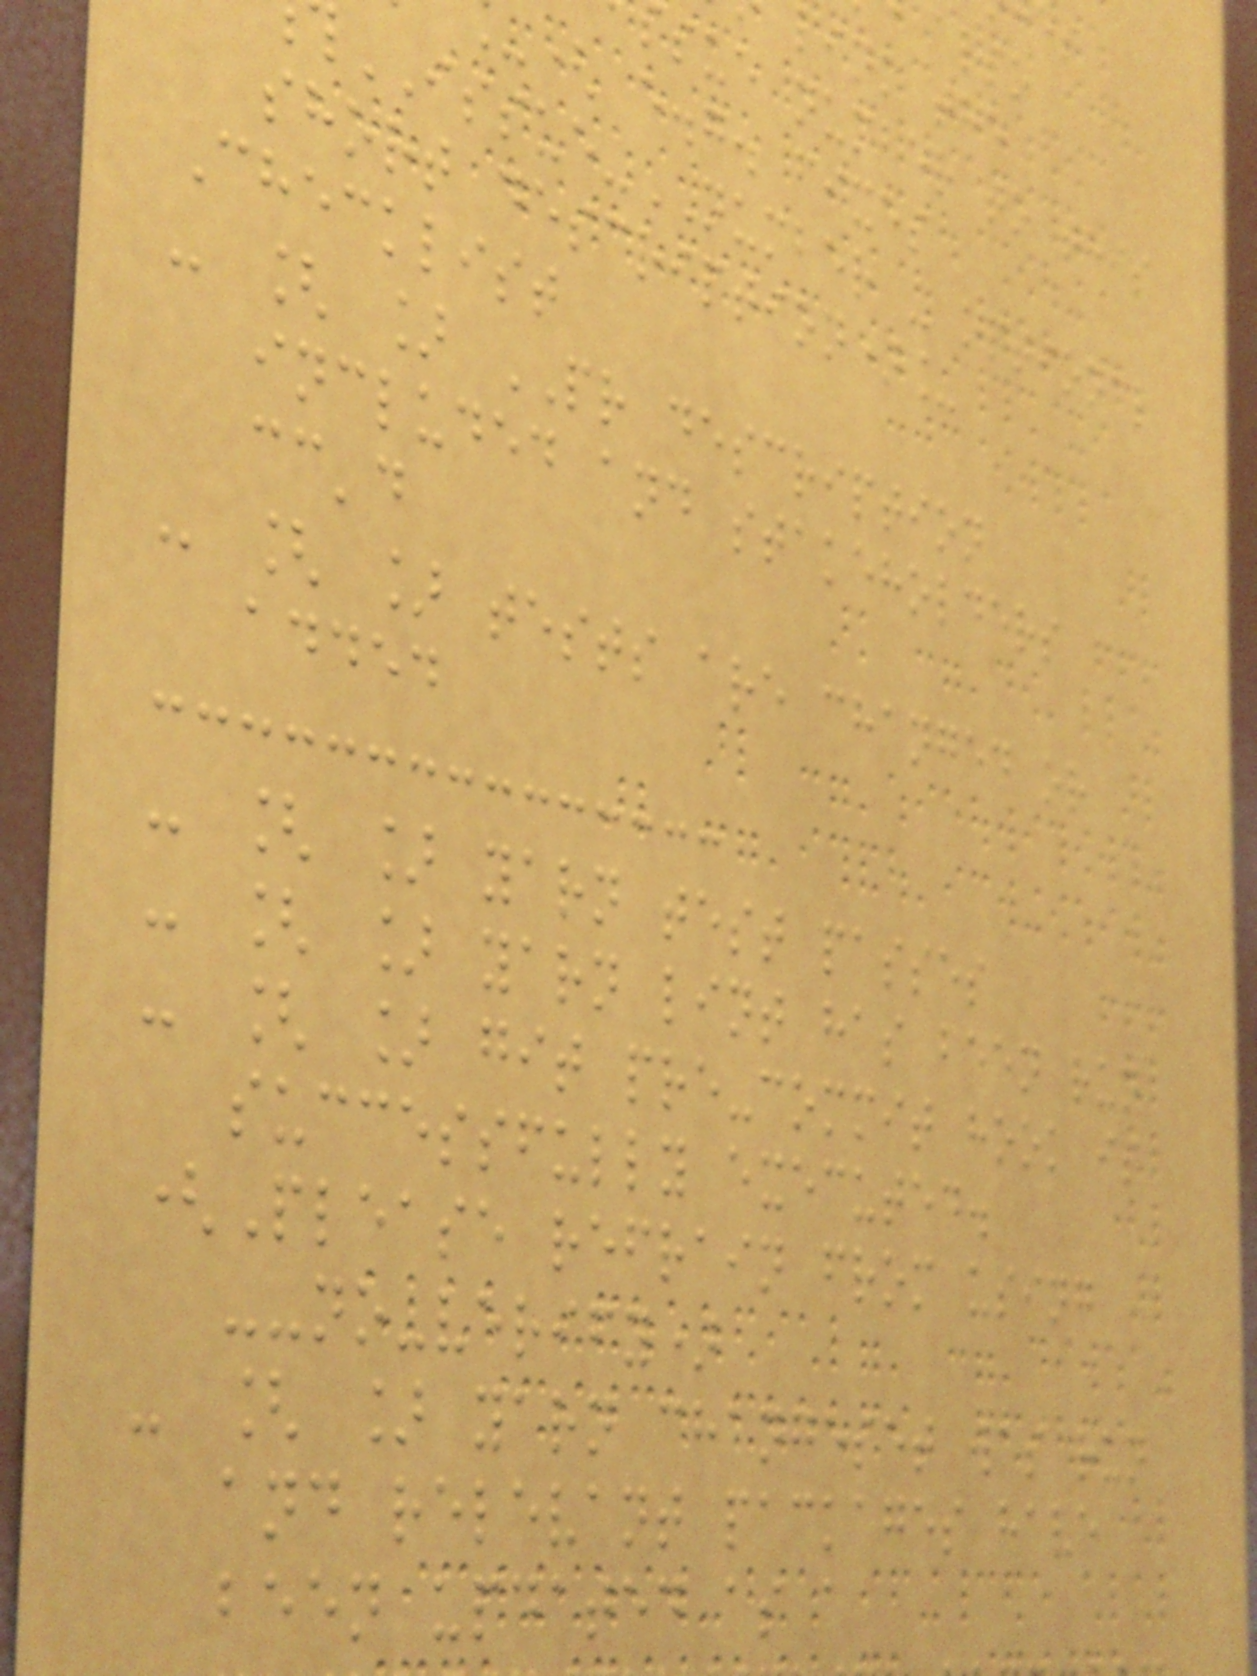link the
sue number to this
( e.g. fixes
ISSUE-NUMBER - optional
short description)_
Checklist
- [ ] PR description
included and stakeholders
cc'd
- [ ] tests are changed or
added
- [ ] yarn test passes
- [ ] yarn lint has been run
- [ ] git pre-commit hook is
successfully executed.
(Please refrain from using
--no-verify)
- [ ] yarn changeset was run
and relevant packages have
been updated as a
